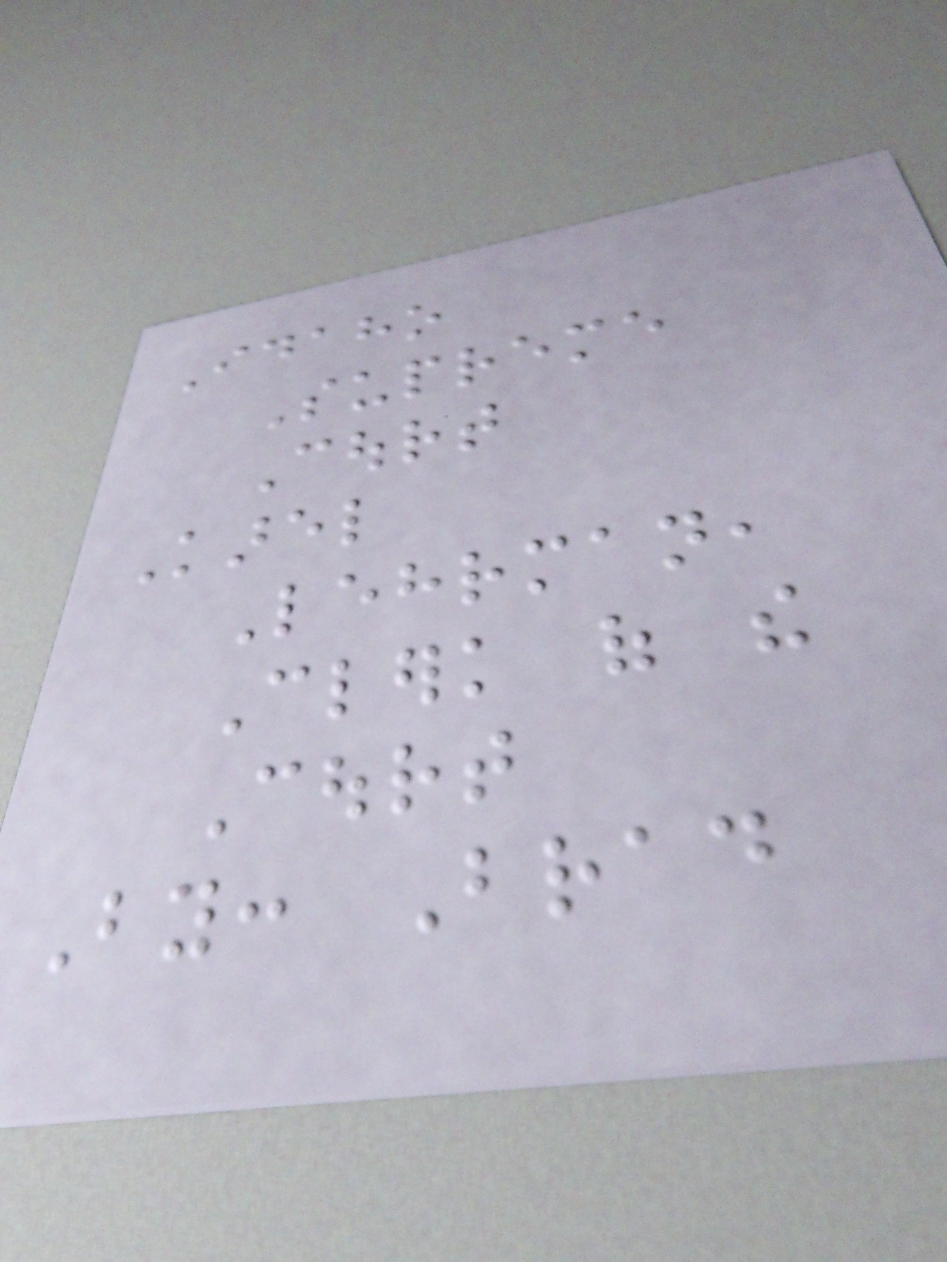Idaho
Supreme
Court
Karel
Lehrman,
Clerk of the
Court
By: Brad
